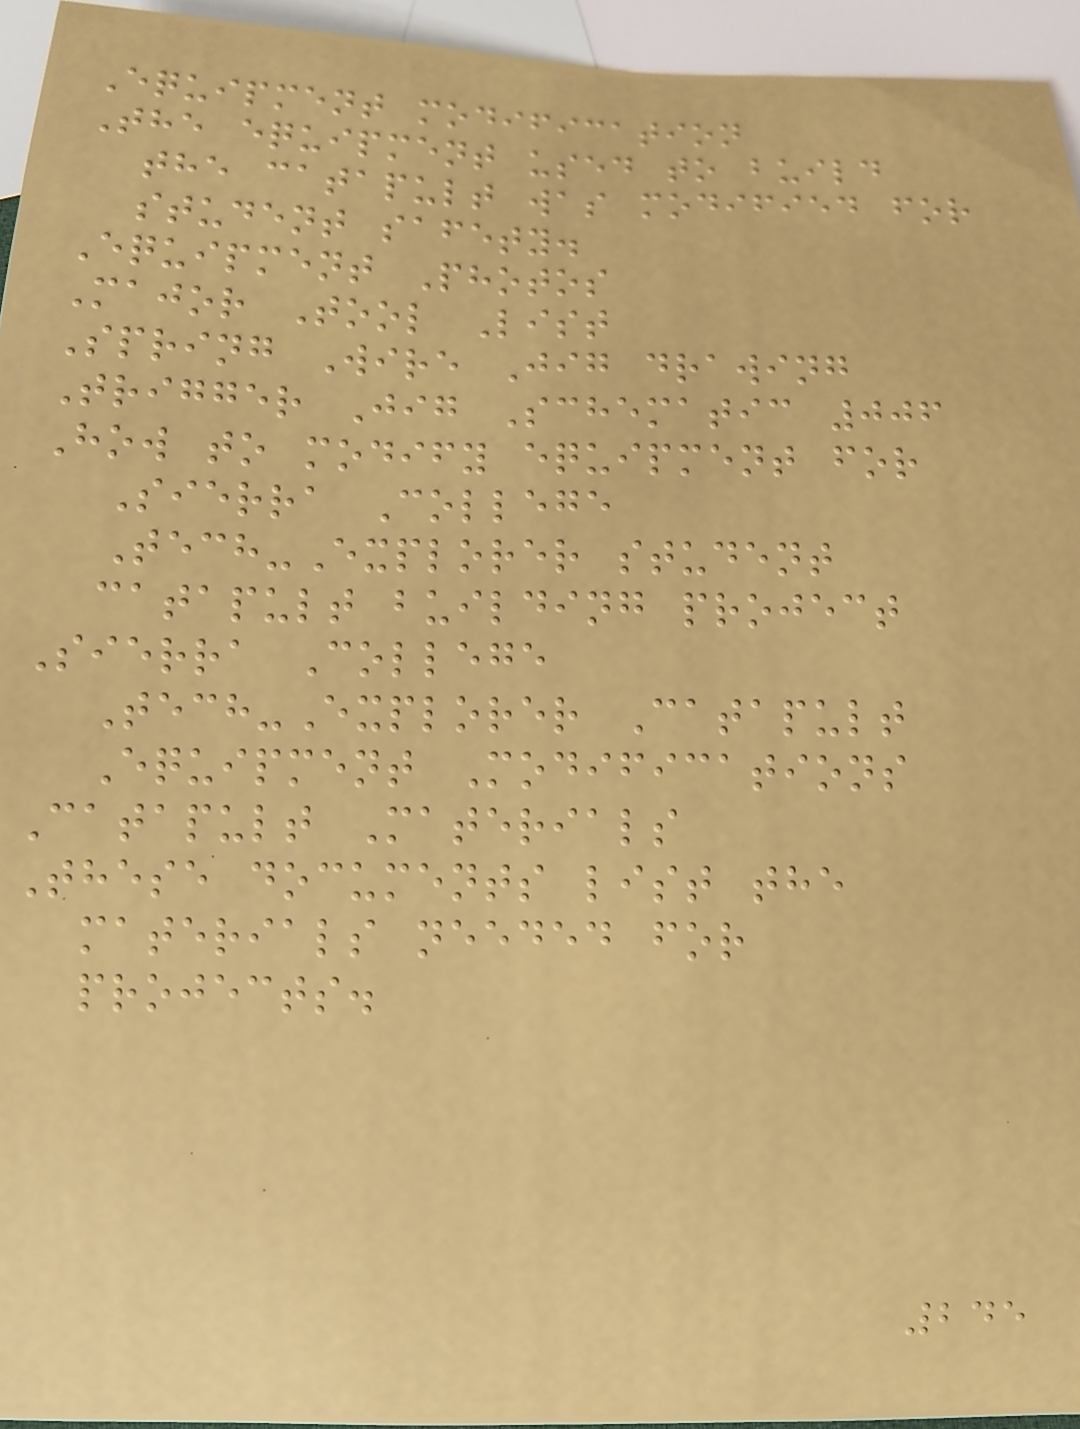Equipment modification
The equipment used to build
the catapult was modified for
student safety.
Equipment Photos
Major Tool List
Spring Wire Jig drawing
Trigger Jig Schematic 006
How to modify equipment for
Sierra College
Tech-Explorer student
catapult building project
Sierra College
Tech-Explorer Catapult
Equipment Modifications
Catapult Materials
These documents list the
materials needed for
projects.
245
